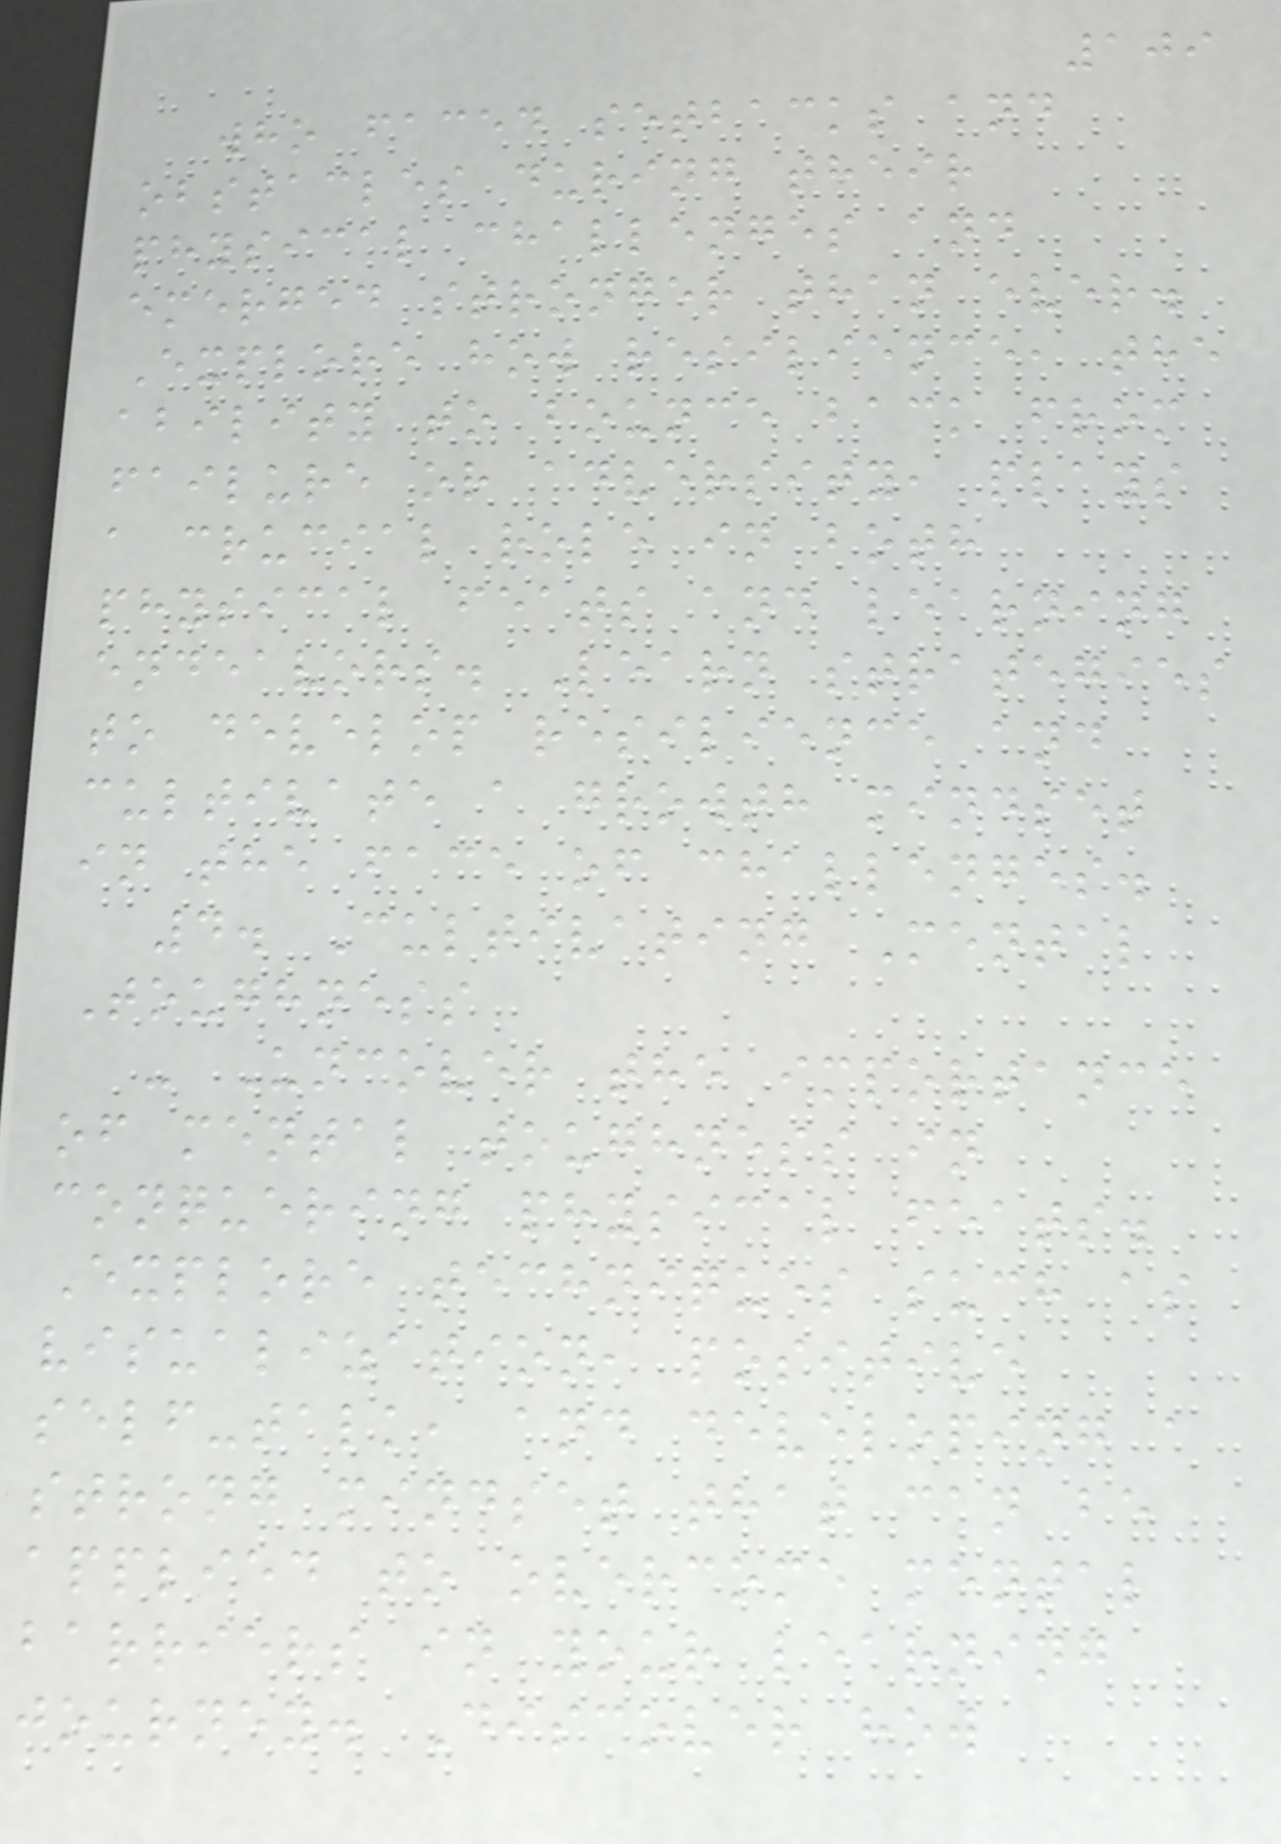109
who faced setbacks and
obstacles during their
physical challenges and
emerged stronger than ever.
Explore how resilience, the
ability to bounce back from
failure or adversity, plays
a crucial role in both
physical feats and learning
endeavors. Learn strategies
to develop resilience and
cultivate a growth mindset
in the face of challenges.
4. Cultivating Mental
Toughness
- Uncover the importance
of mental toughness in
conquering physical feats.
Explore techniques such as
visualization, positive
self-talk, and developing a
strong mindset that can be
applied to overcome mental
barriers in your learning
journey. Discover how
